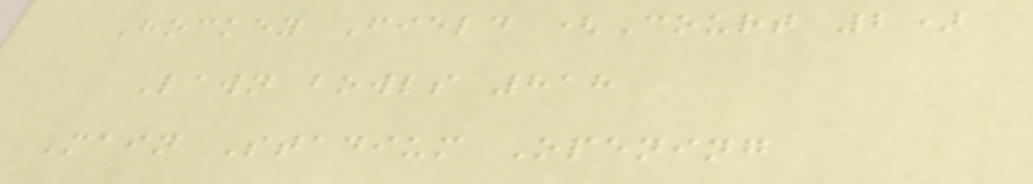Hockey Field (Court 2)
Lawn bowls 818
Main Stadium Opening
